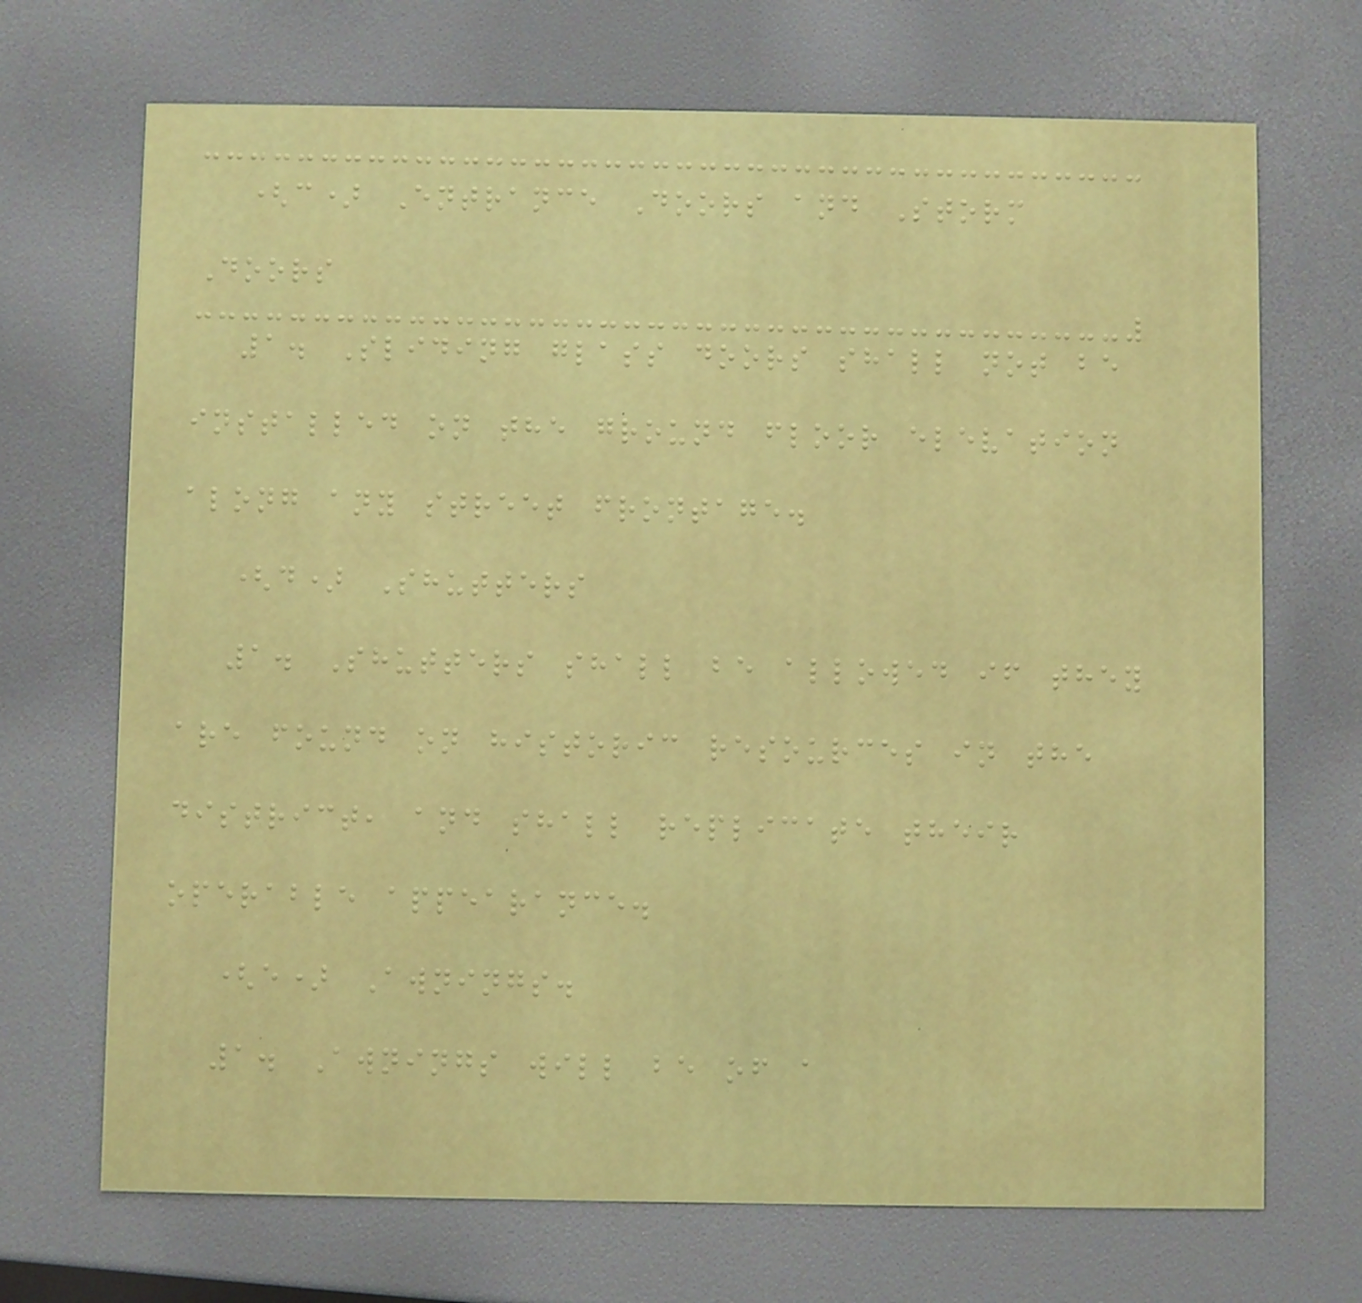(c) Entrance Doors and Storm
Doors
1. Sliding glass doors shall not be
installed on the ground floor elevation
along any street frontage.
(d) Shutters
1. Shutters shall be allowed if they
are found on historic resources in the
district, and shall replicate their
operable appearance.
(e) Awnings.
1. Awnings will be of a
